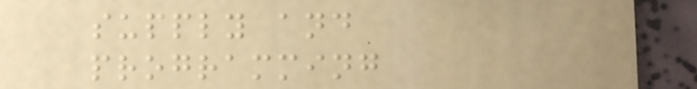supply and
programming
